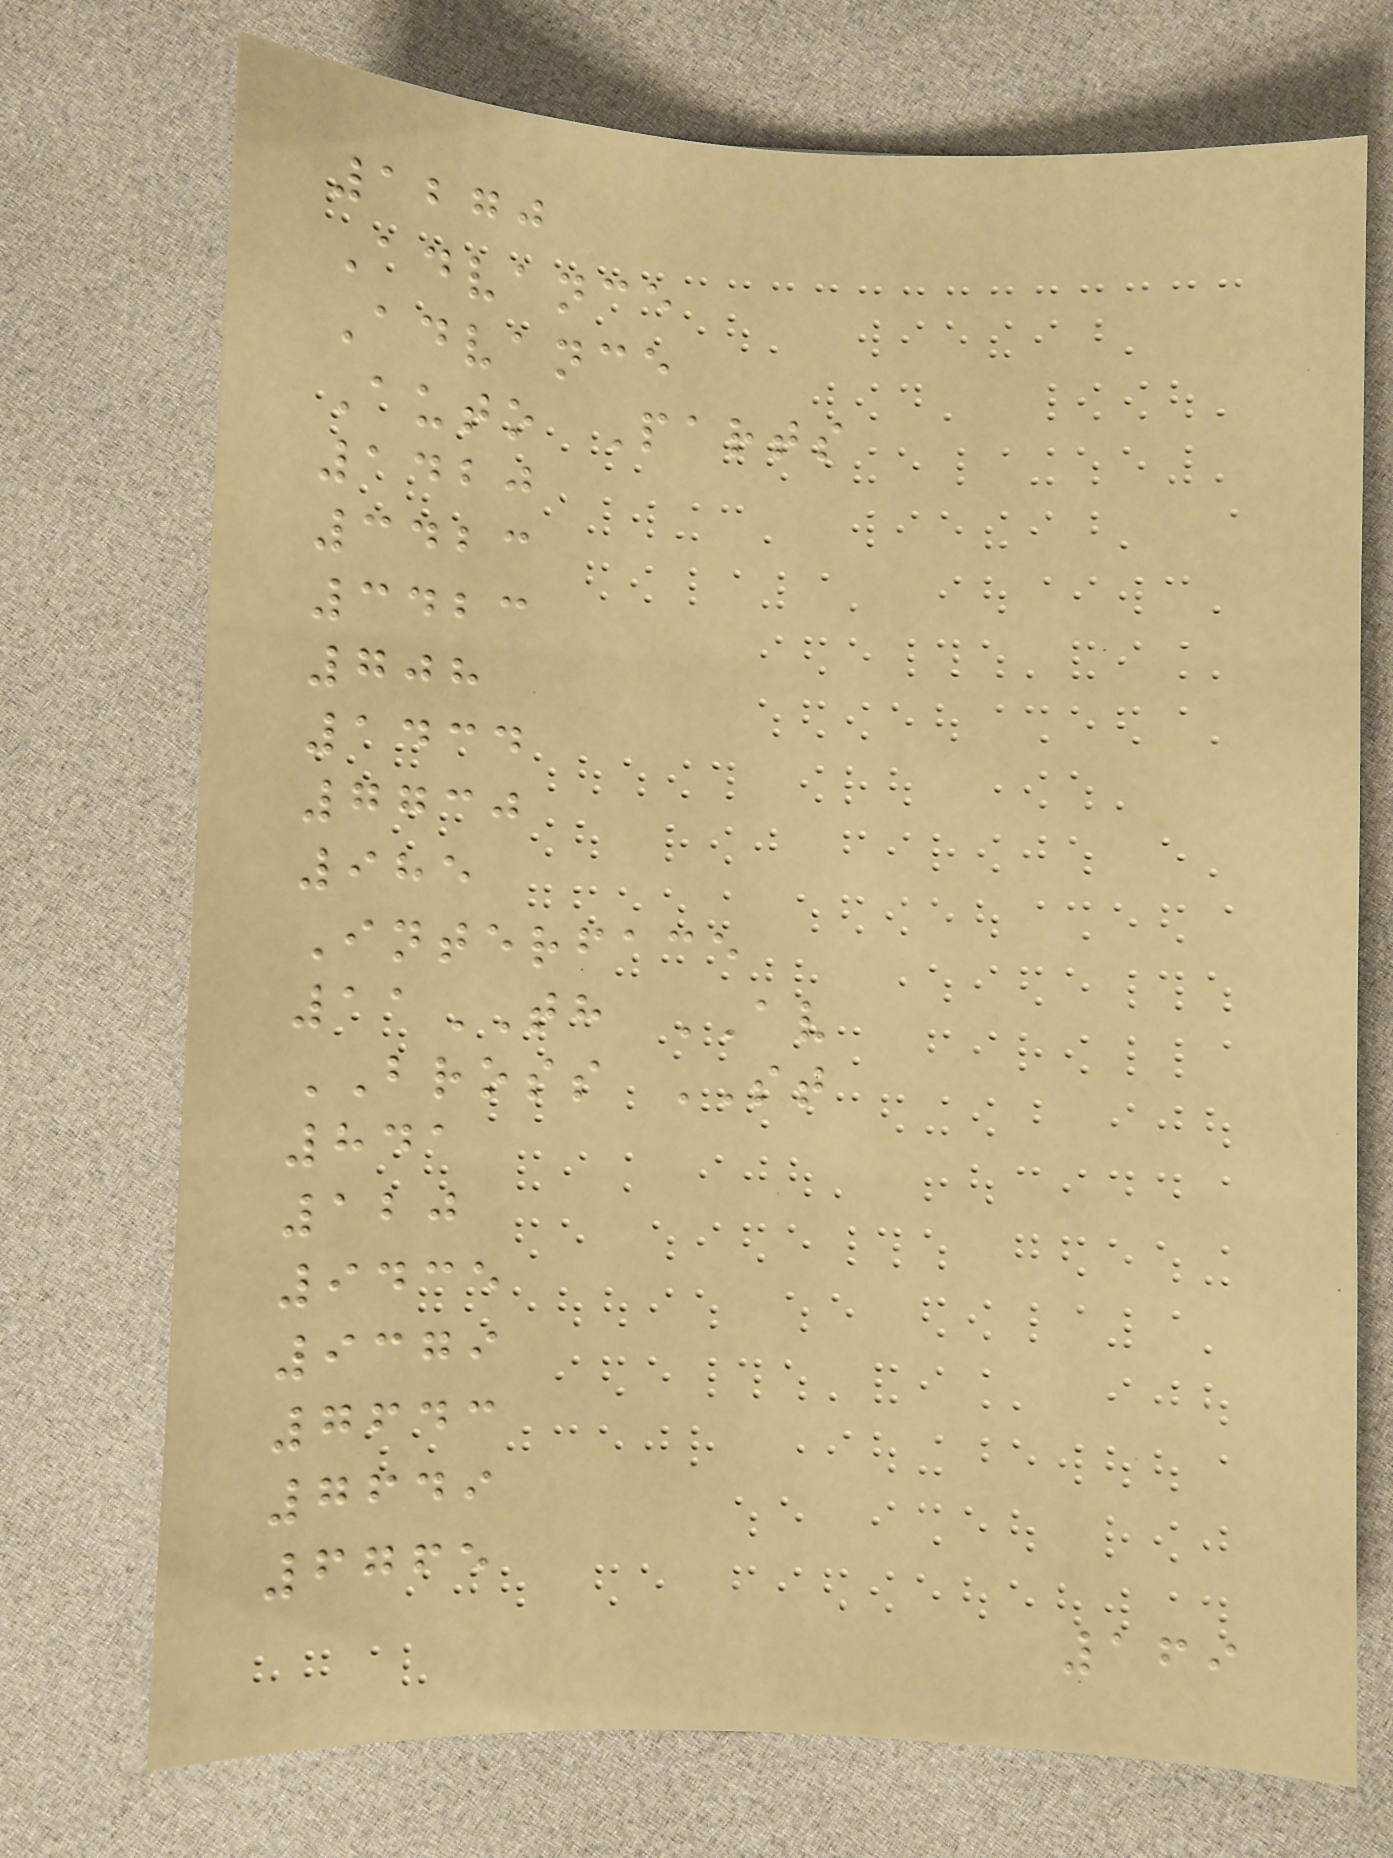1270
Advance
Advance
Auto Parts
1420
3423
3423
708
1434
7730
985
Interface
11TH AV
BROSS ST
841
120
9435
9379
7643
7649
6765
169
